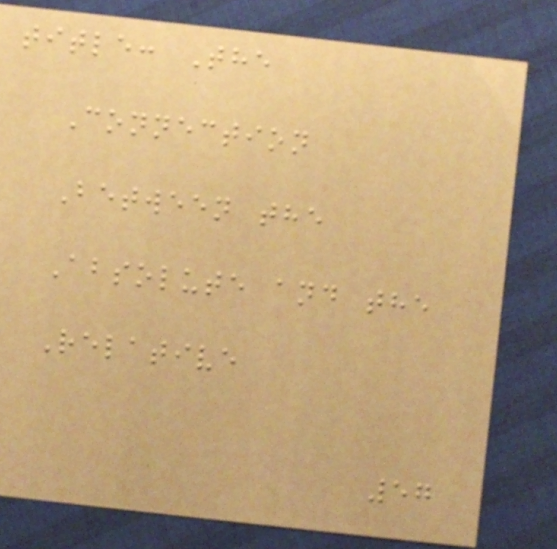title: The
Connection
Between the
Absolute and the
Relative
57
